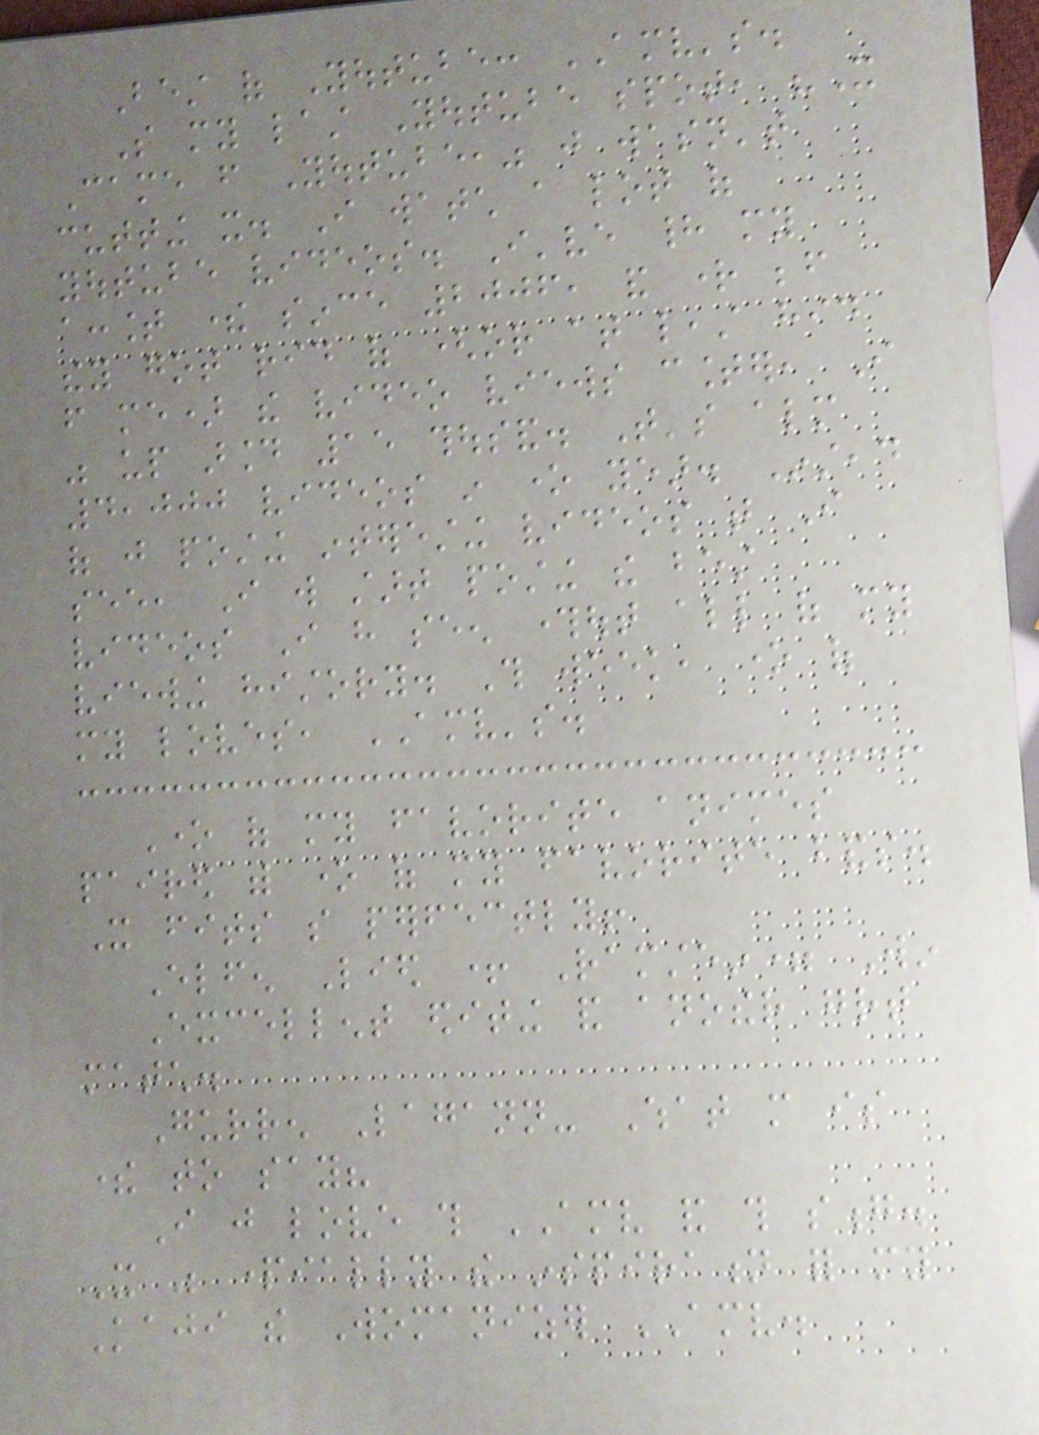Best of Youtube: AMV's.
So my last Youtube spot, "It
Came from Youtube," just wasn't
cutting it. I watch a lot of
youtube videos. I've had my
account there since 2006, and right before
they got rid of (or at least hid
from me) the video views counter, I
was up around 15 thousand. That's almost
4,000 videos in one year. Instead
of just posting interesting videos that I
see, I will start posting the best
videos I have seen throughout all of my
viewing history. This week, one of
my loves, AMV's.
One of my favorite animes
paired with one of my favorite bands.
It fits so perfectly!
Elfen Lied + Ramstein= Win
Excellent editing and another great
match.
Gurren Lagann- What more is
there to say?
I just love this AMV and this song.
It was partially the inspiration for my
Kaji the Womanizer AMV.
